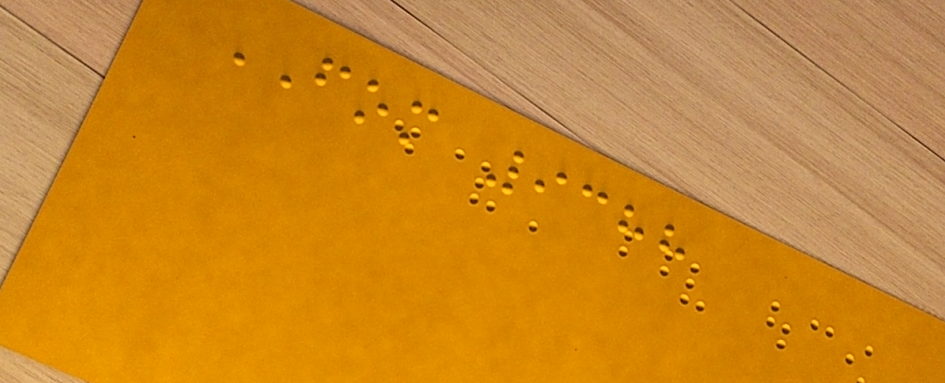FOM 9388
